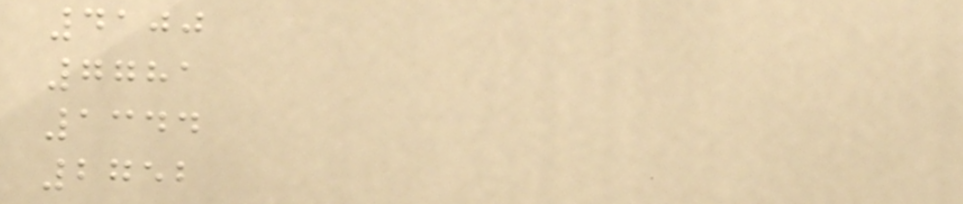4100
7781
1344
2752
